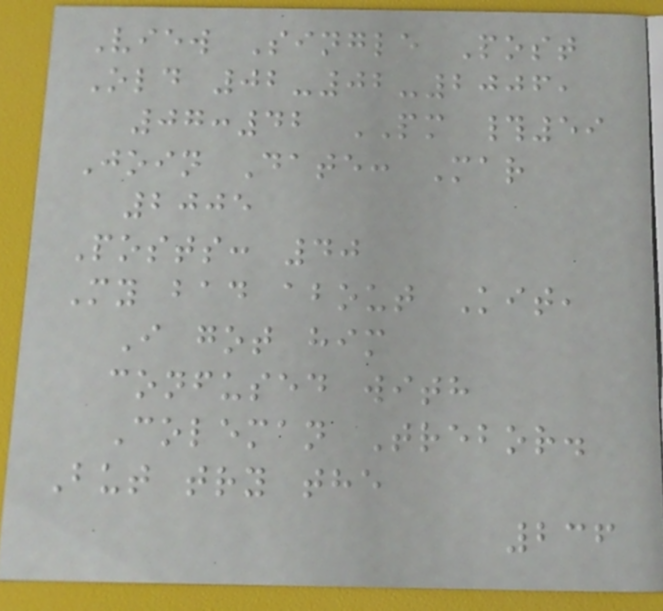View Single Post
Old 02-02-2006,
07:42 PM #59
Join Date: Mar
2005
Posts: 40
My bad about Kit,
I got him
confused with
Coleman Trebor.
But try the
236
